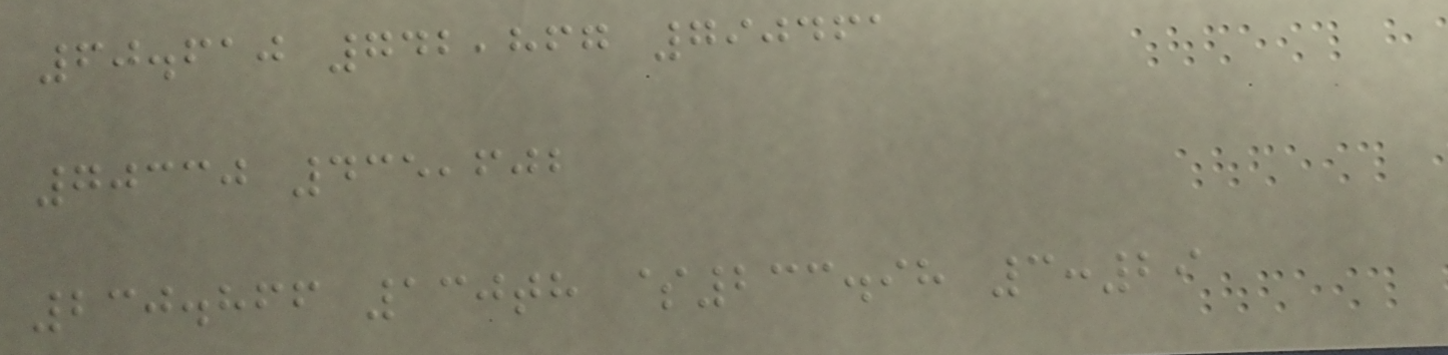60.610 742,867 790461
70330 435,602
230.866 130th $233.98 3:29
